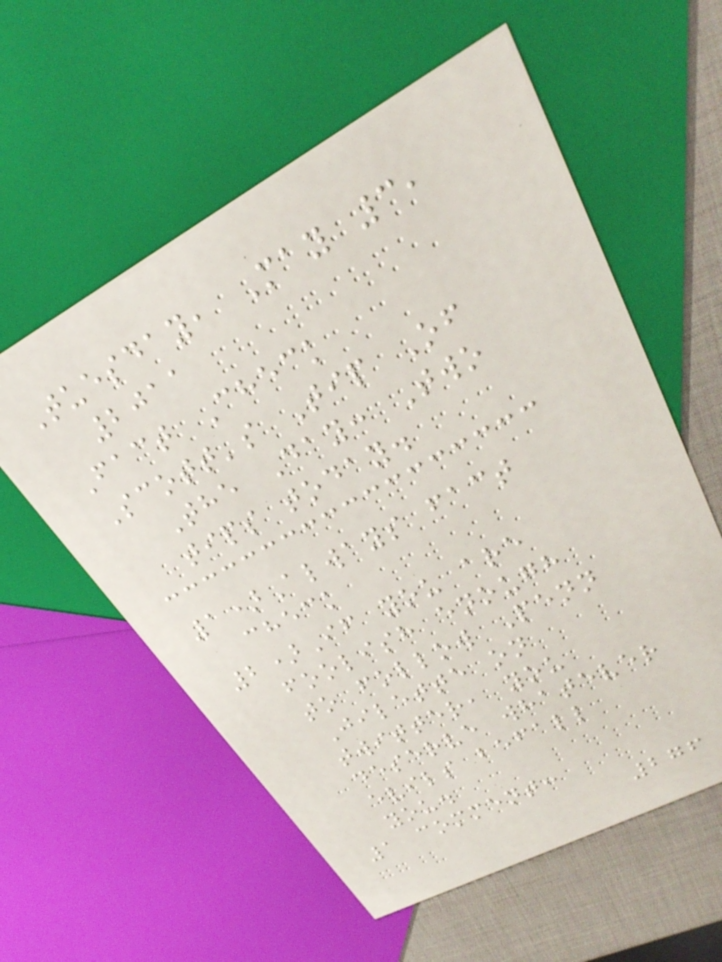Tuesday, May 3,
2011
Fact Check
Scott's Tip Of
The Day: Two
tips today.
1)Always fact
check
2)If you are
foolish enough
to follow Penn
Jilette on
twitter, you
deserve whatever
evils befall
you.
1 comment:
276
